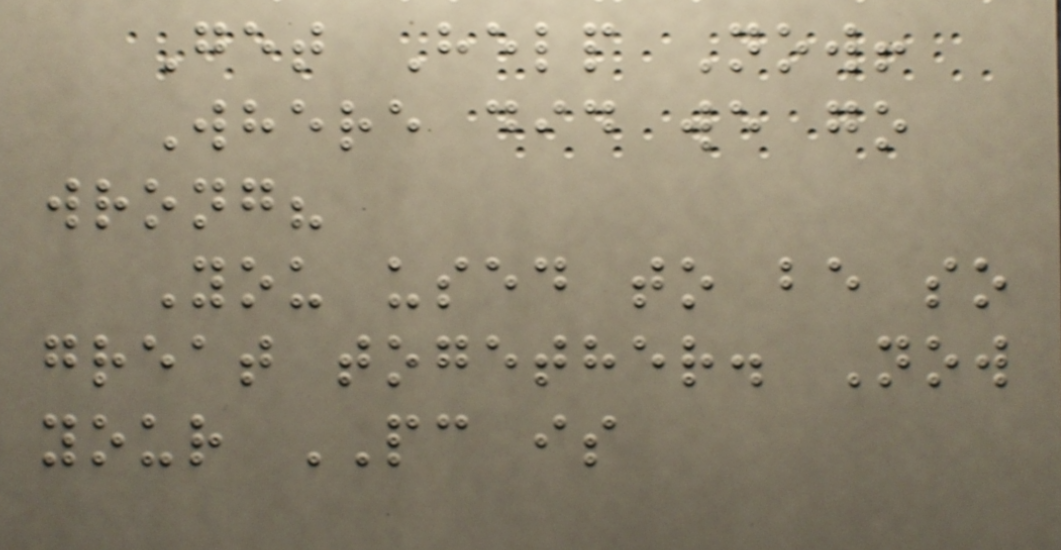Get Help Now!
Where did we go
wrong?
You used to be so
great together. Now
your PC is
